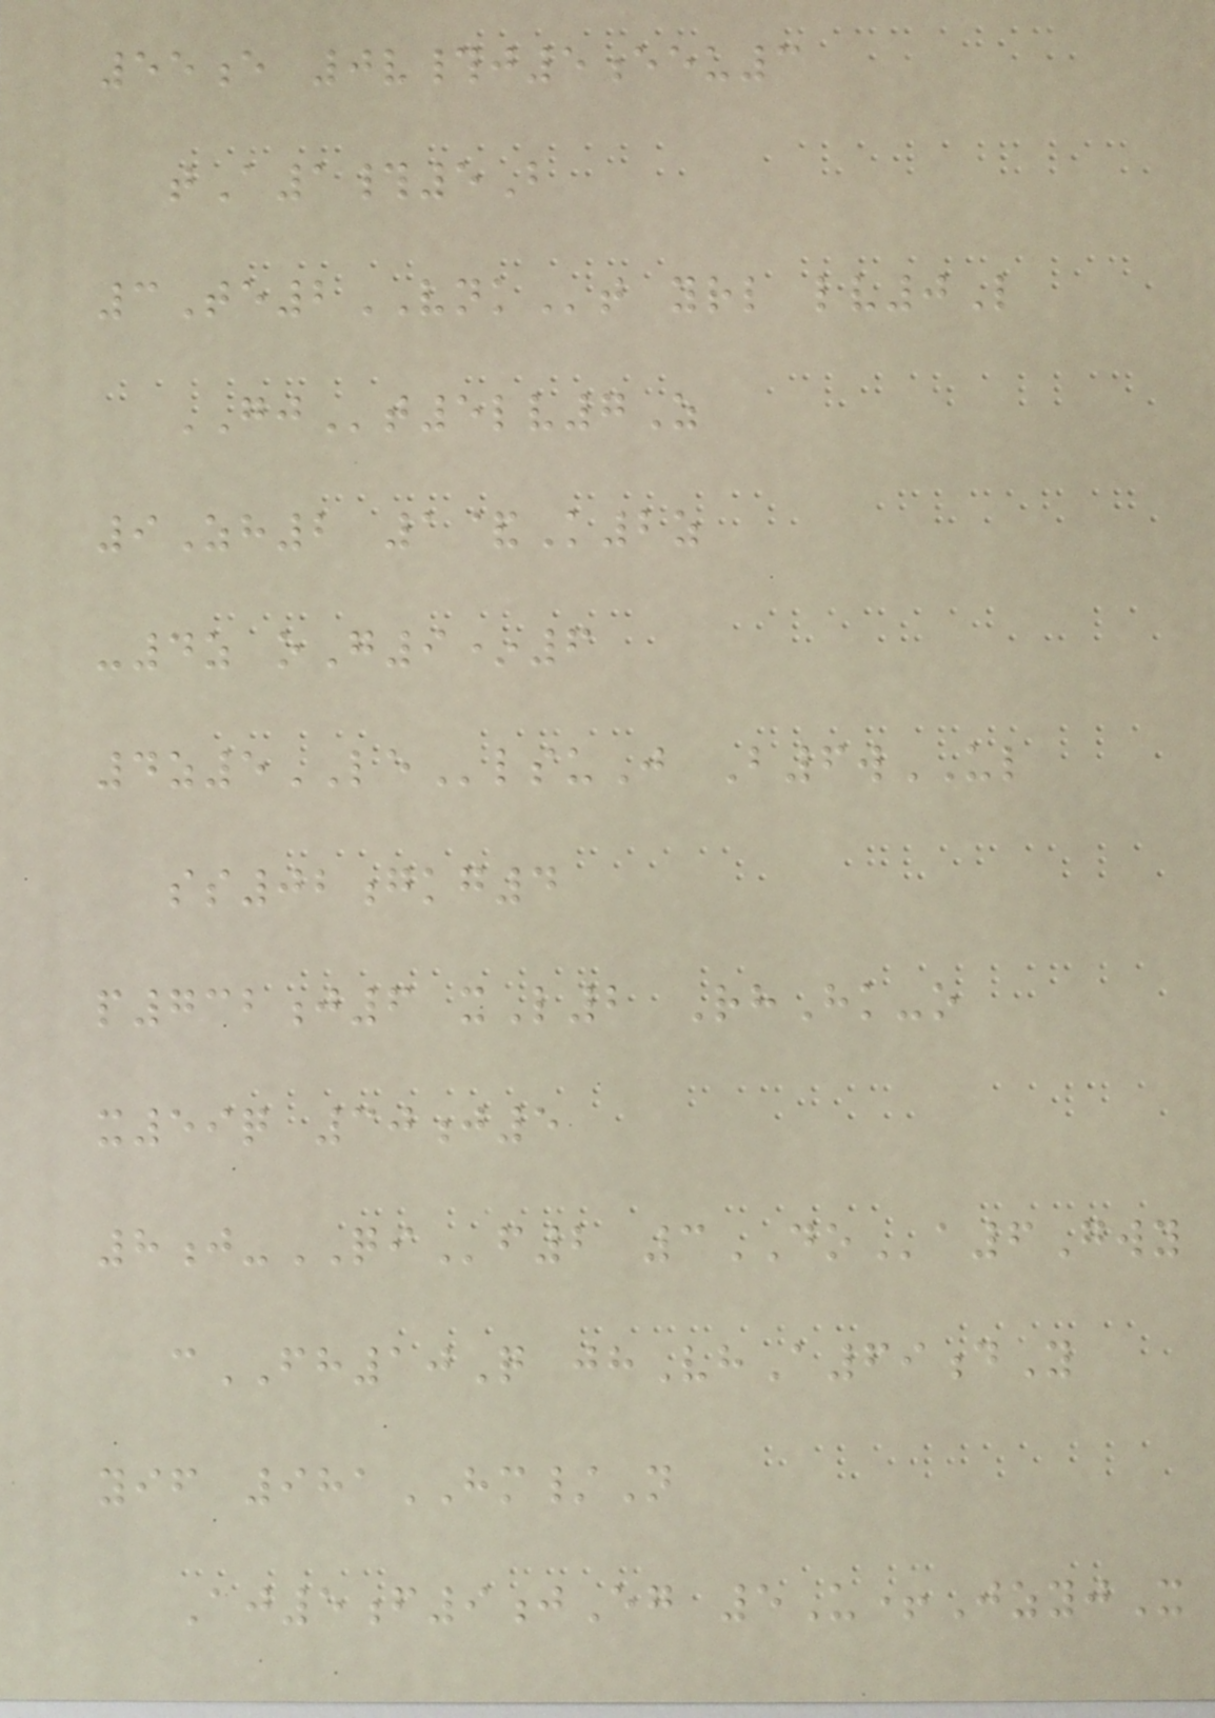55e 0v#j5eeu3
tA1#5B
3Te2VNKt yrl lv0L
GJt5lv7Z
9Zh2 1&K2z
-4z oG9*6
4z5LElsuJ B6wUL
ss02gkg4
p732j6 xL2 RhHk-o
x59q 30j5
8j-QIf2 3DOa6Gwy
cFH10Q jhVhA69dY
yif 981HM/N
Aj5f9jEg 5U+JzyjX
